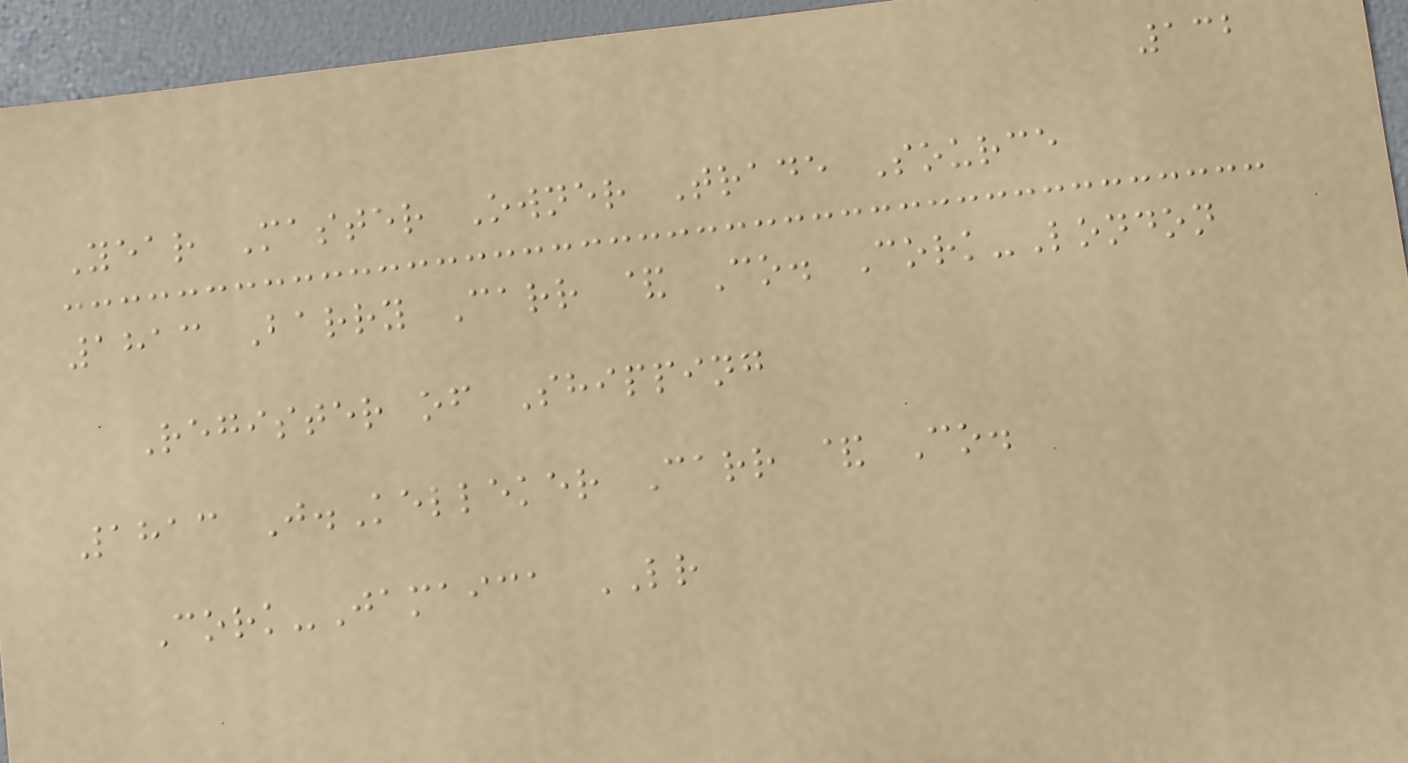132
Year Master Owner Trade Source
1813 Barry Carr & Co. Cork-London
Register of Shipping
1813 J.Kelleker Carr & Co.
Cork-Jamaica LR
